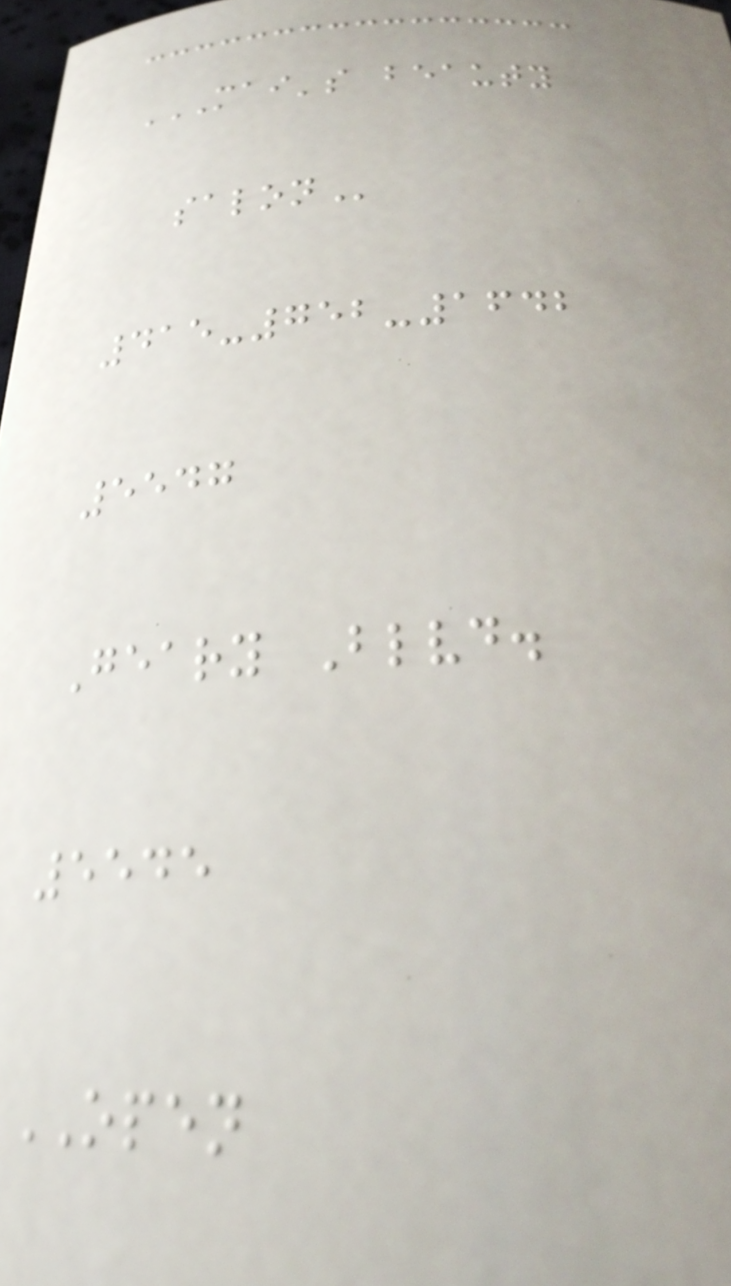MAI'S BEAUTY
SALON
415-752-1642
5547
Geary Blvd.
5545
OPEN
